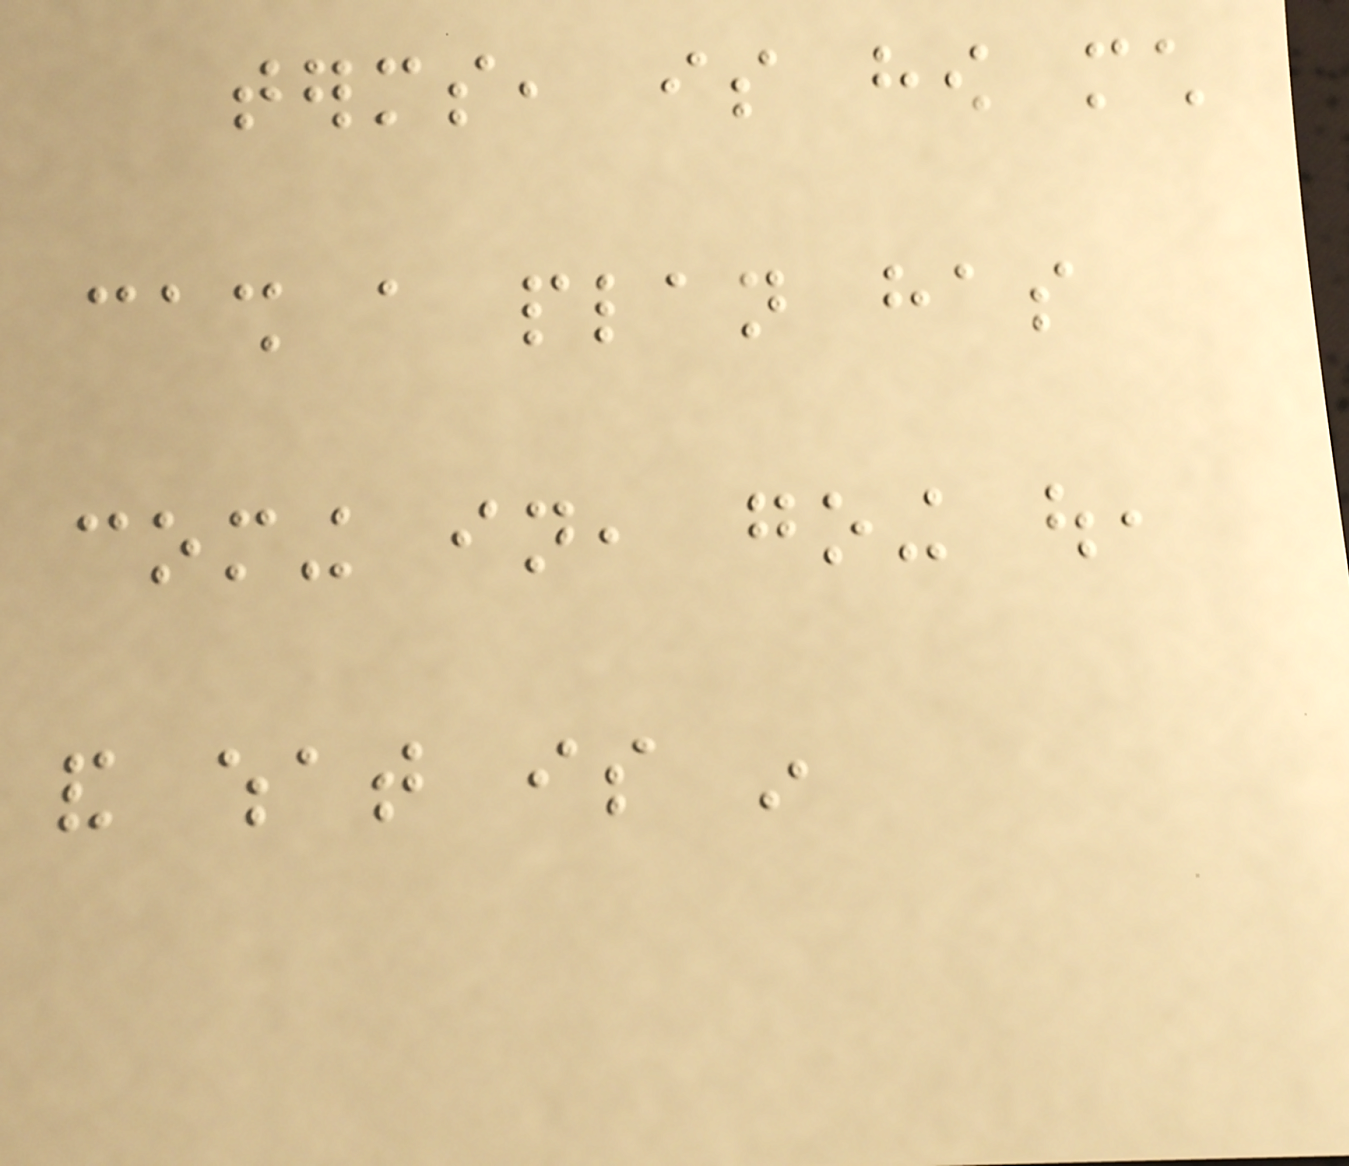terms, is how much
cash a plan has
coming in, going out,
and what is in
